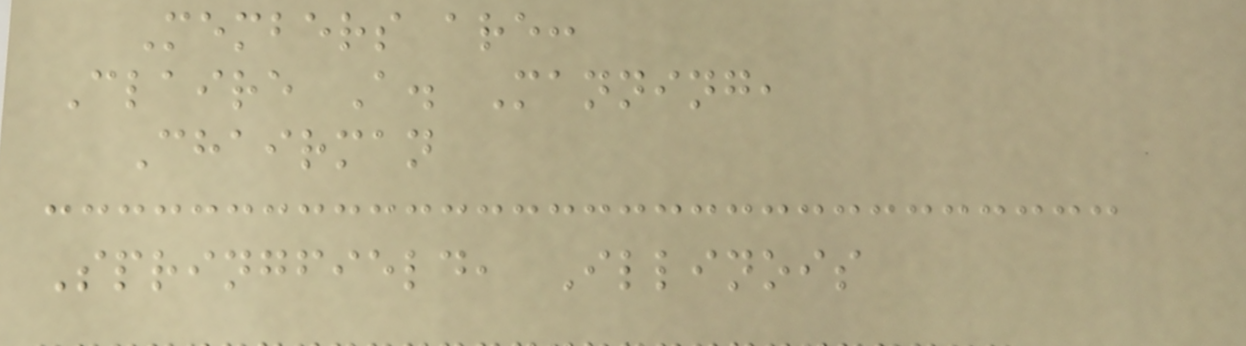Members are:
Claire A. Manning,
Chairman
Springfield, Illinois
